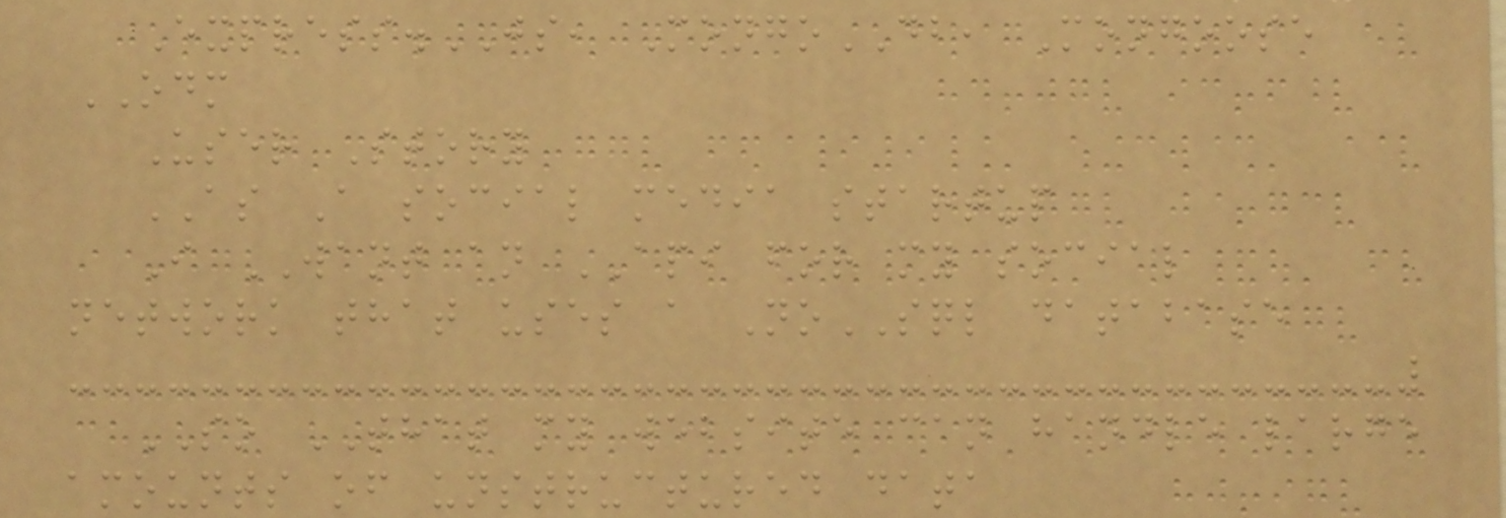Express.JS, MongoDB, Mongoose
ODM
User Story
AS A social media startup
I WANT an API for my social
network that uses a NoSQL database
SO THAT my website can handle large
amounts of unstructured data
